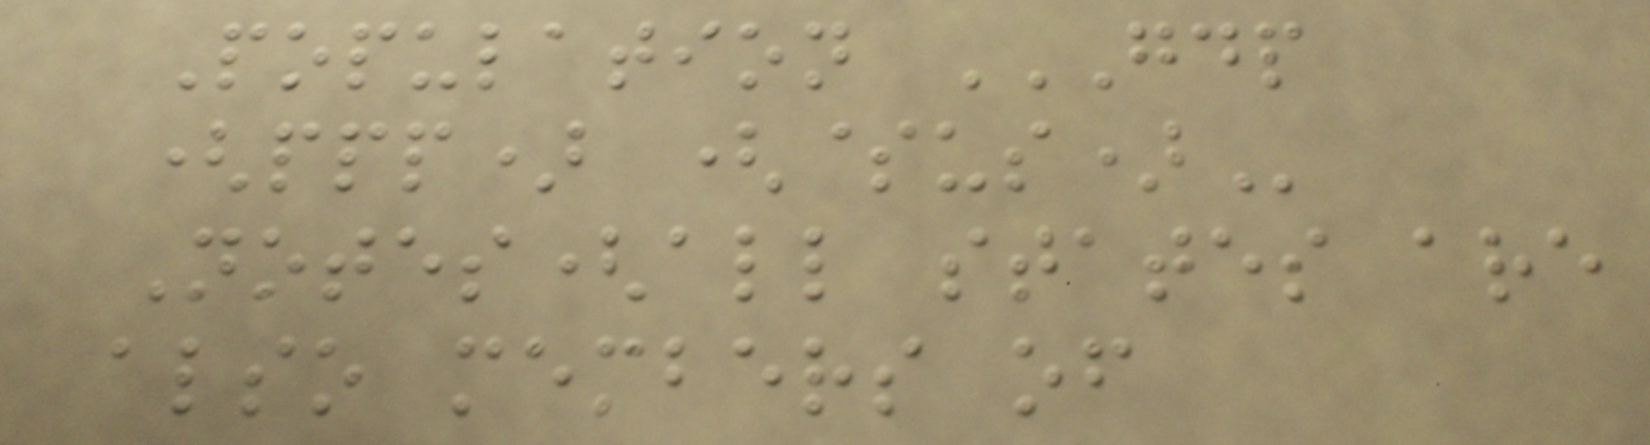Population GDP
(PPP) ($US)
Notes(all states are
also members of
